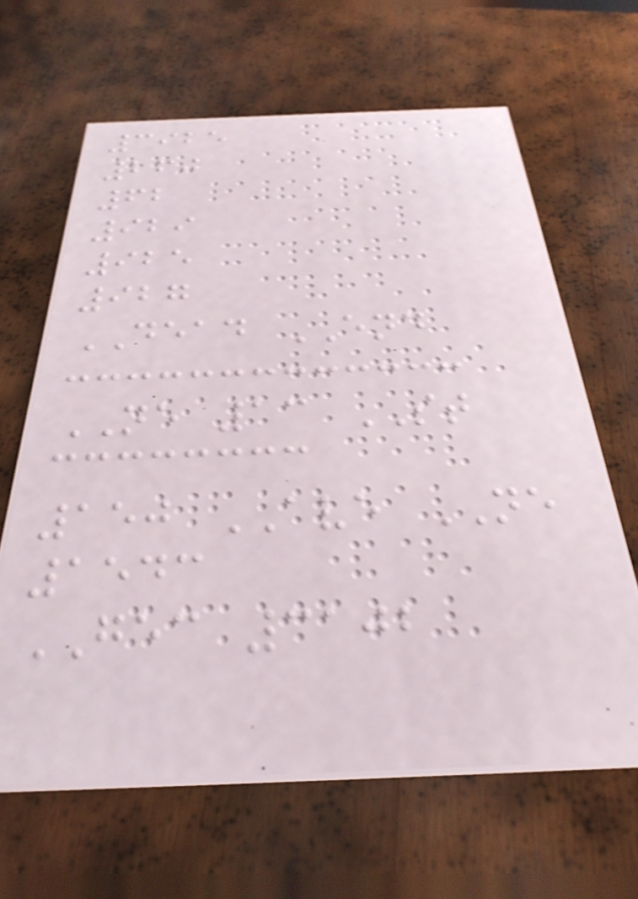3925
260
62
929
925
927
DEAD END
NE 13 ST
150 AVE NE
1543
GEC 3102
